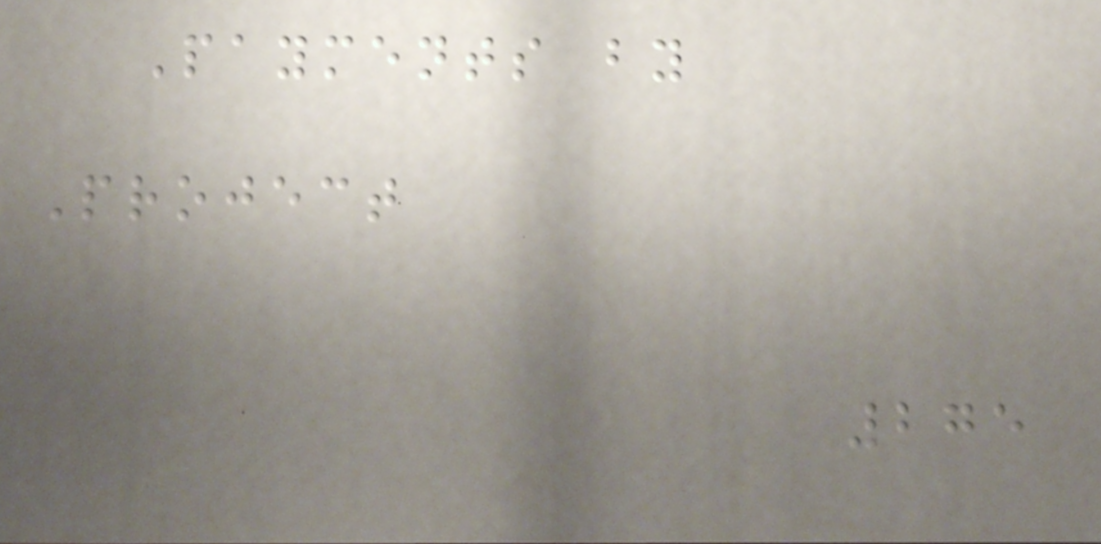Payments by
Project
275
